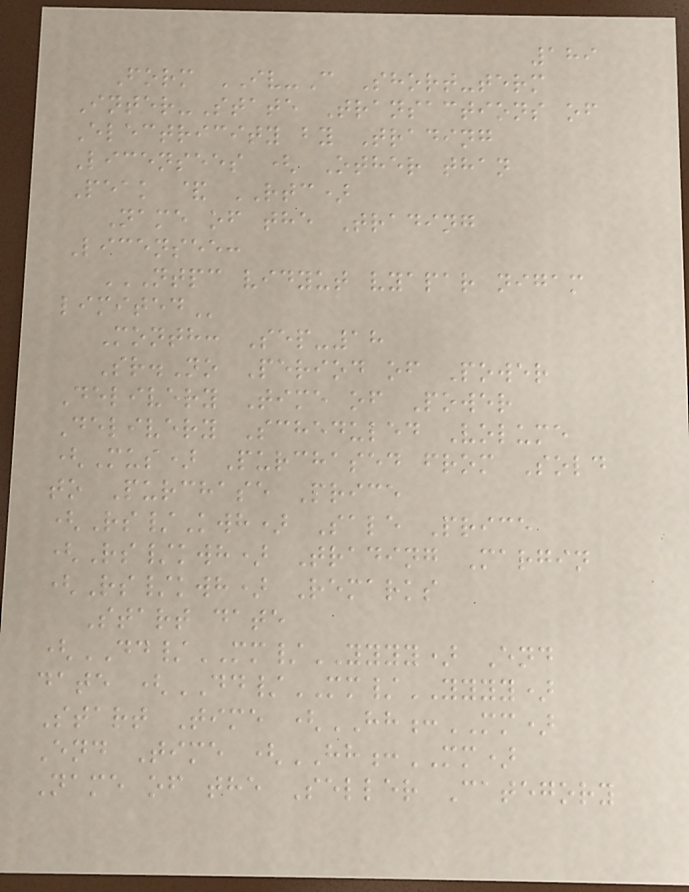189
Form IV-C Short-term
Inter-State Transactions of
Electricity by Trading
Licensees ( Other than
Peak & RTC)
Name of the Trading
Licensee:
NTPC VIDYUT VYAPAR NIGAM
LIMITED
Month: Sep-18
Sr.No Period of Power
Delivery Time of Power
Delivery Scheduled Volume
(Mus) Purchased from Sold
to Purchase Price
(Rs/Kwh) Sale Price
(Rs/kwh) Trading Margin
(Rs/kwh) Remarks
Start date
(DD/MM/YYYY) End
date (DD/MM/YYYY)
Start Time (HH:MM)
End Time (HH:MM)
Name of the Seller Category
